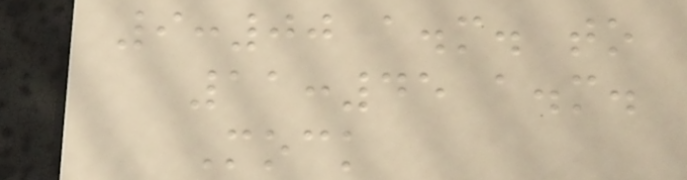9:00 a.m. to
11:45 a.m.
Mock
